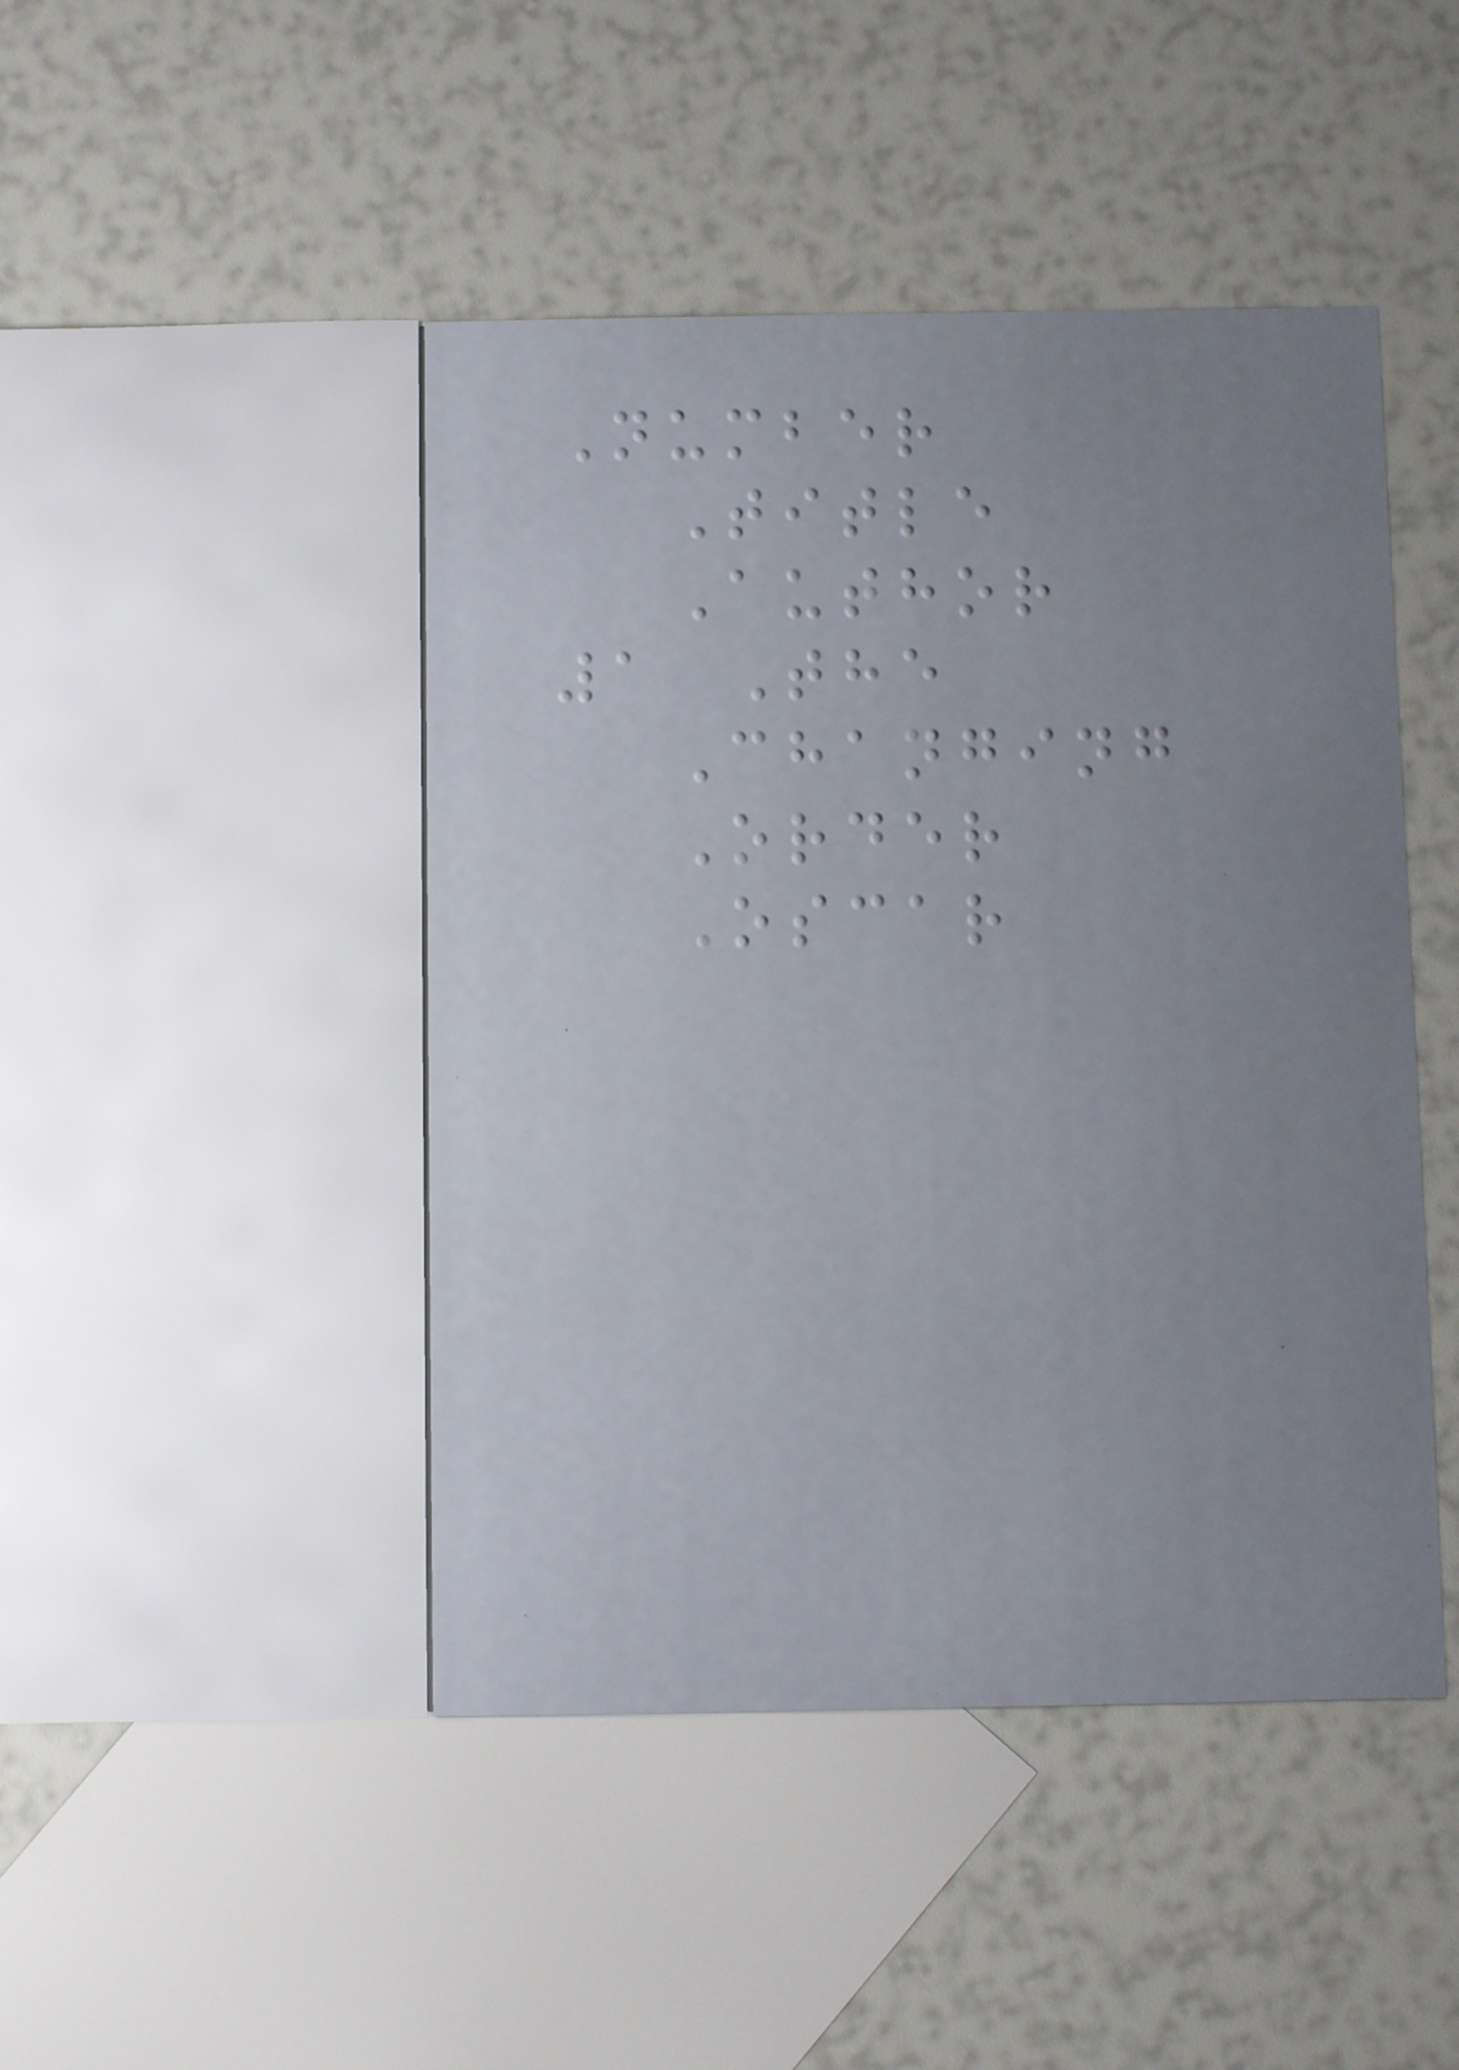Number
Title
Author
1 The
Changing
Order
Oscar
